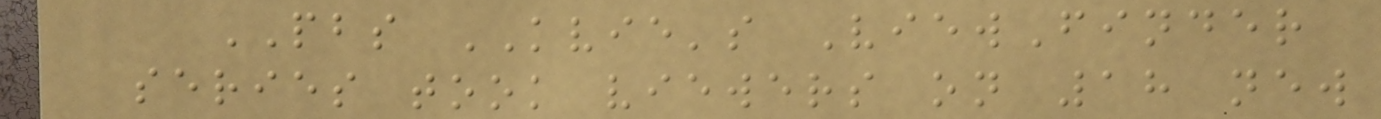PBS KVIE's ViewFinder
series took viewers on 18 new
